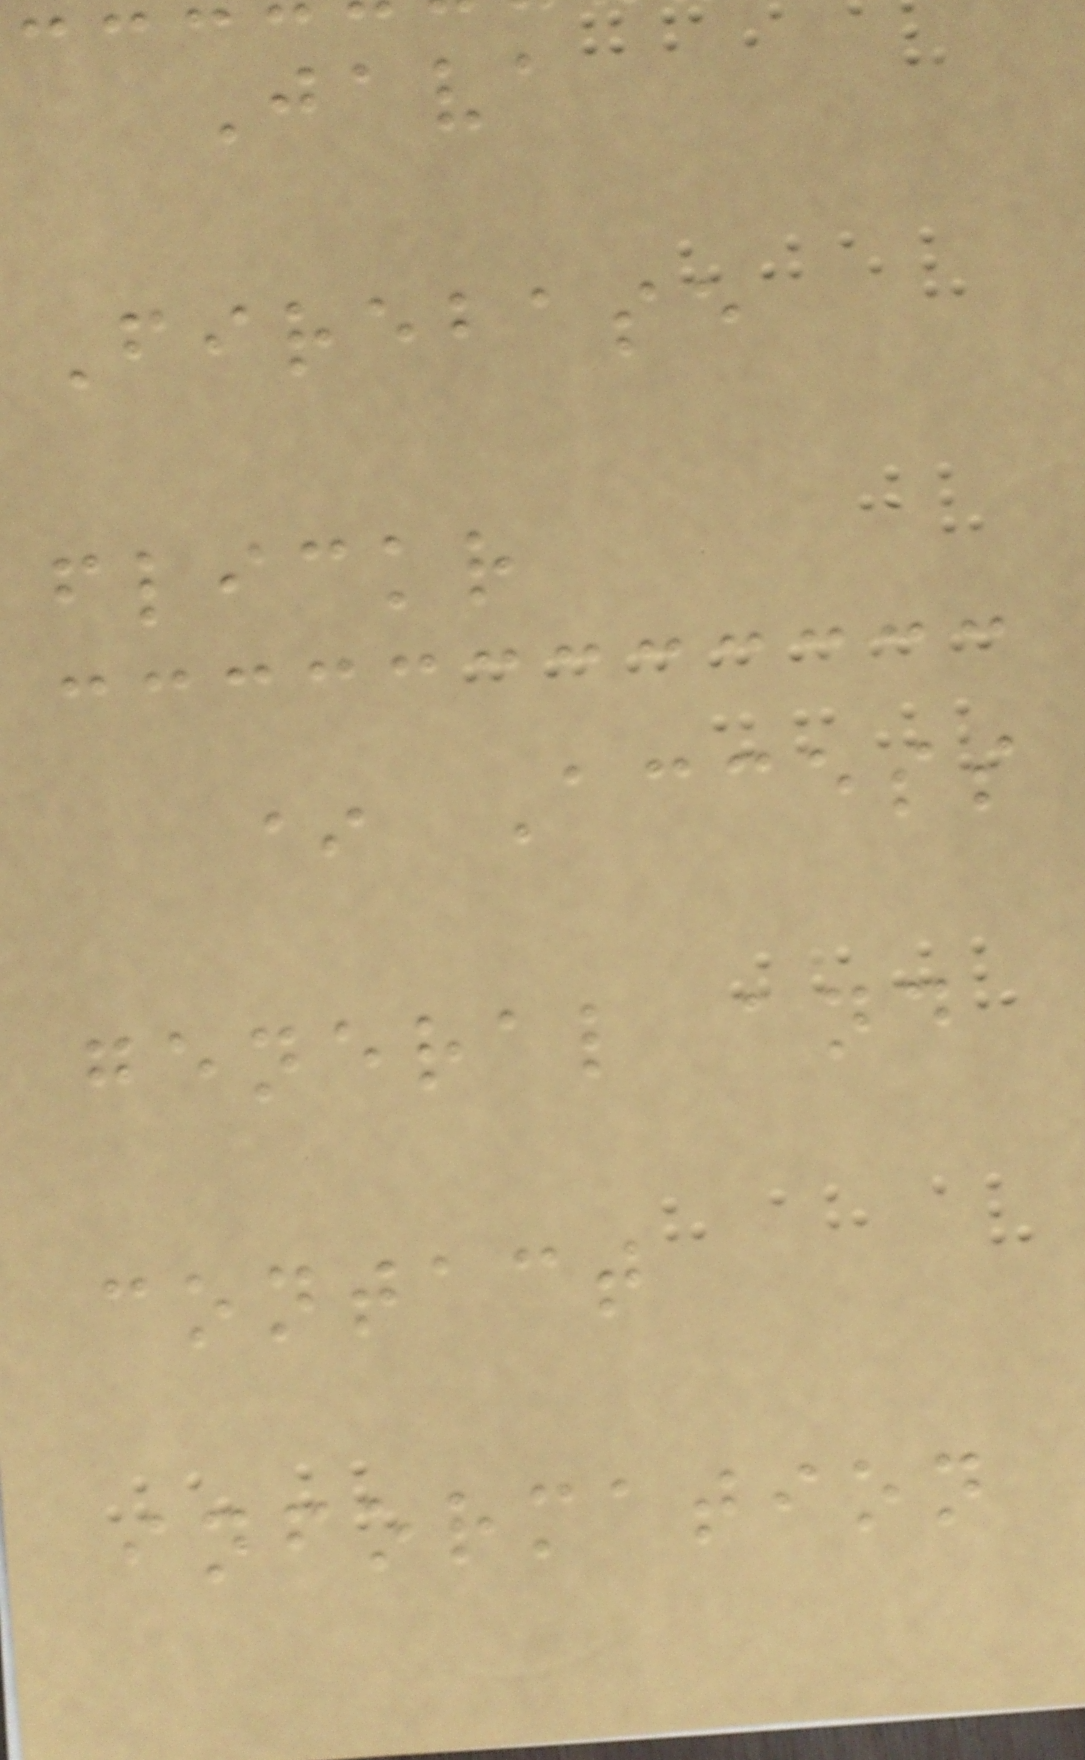Java
Firebase
flickr
* Access
general and
contact
information
